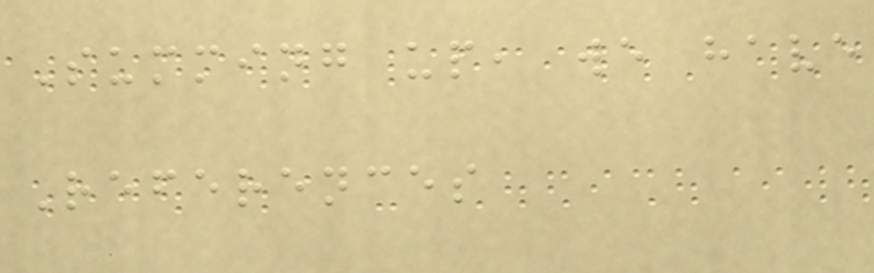Summing up, we have
References
